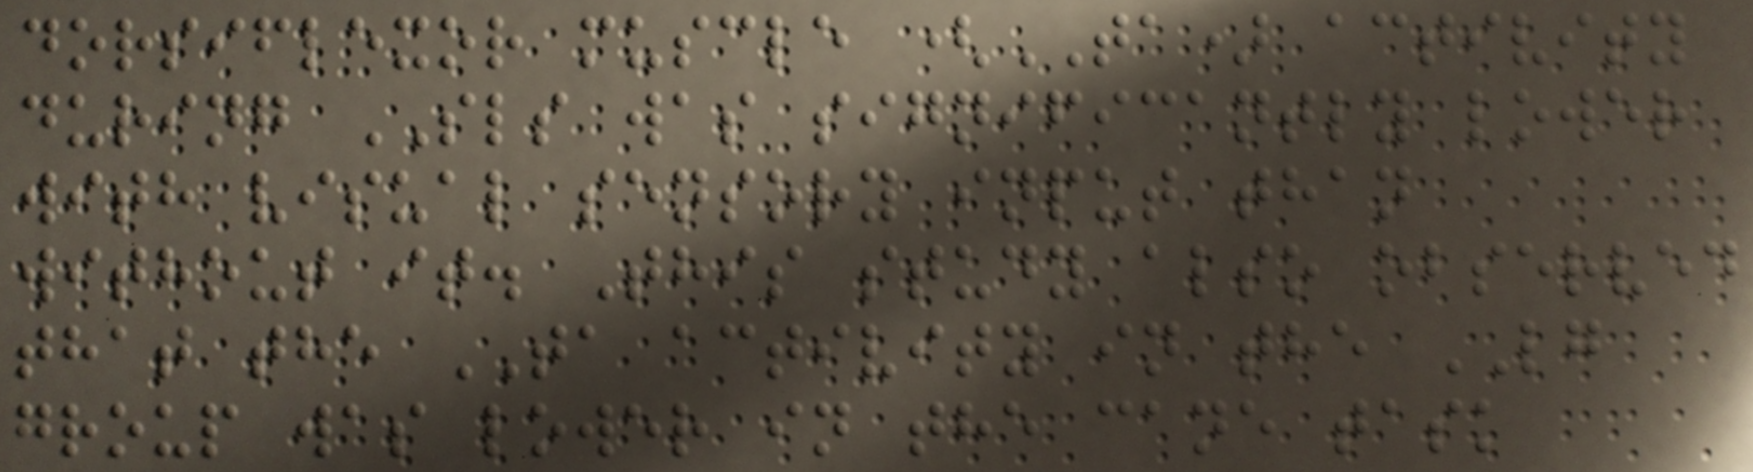dorsiflexor muscle (TA) activity
during SLS was significantly lower
with visual sensory input than
without it. This study also observed
that the TA activity in the LG
group was lower in the cane task
